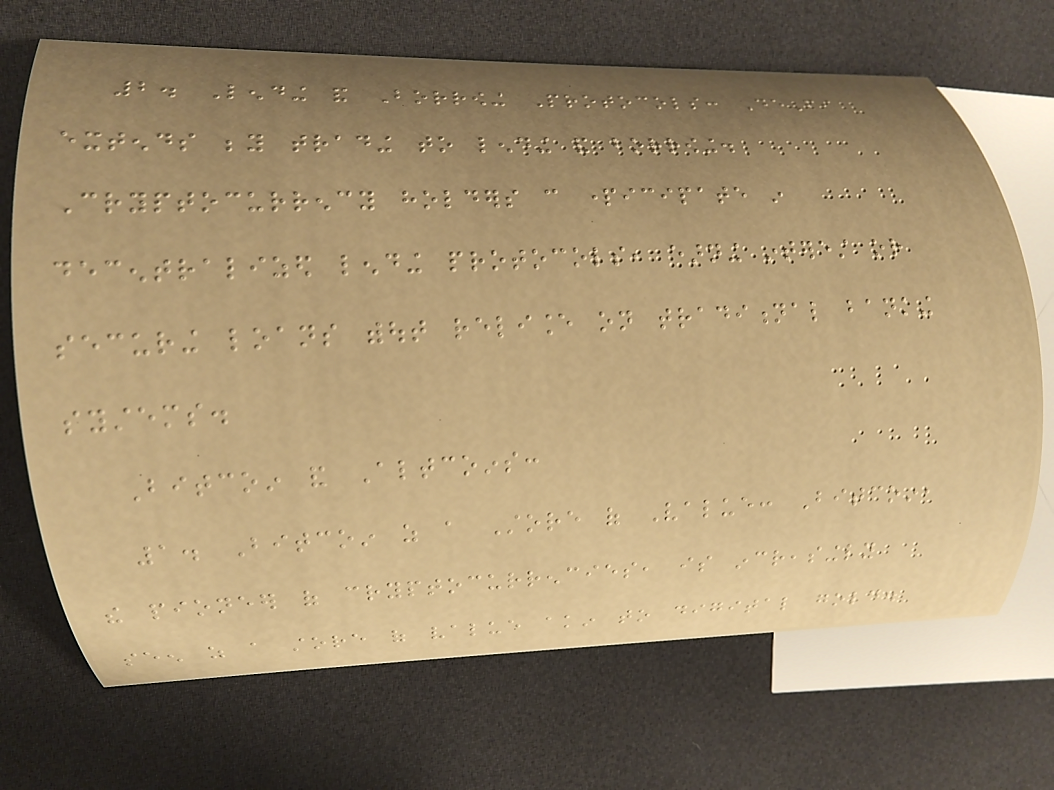2. Lending and Borrowing Protocols: DeFi
extends beyond trading to lending and borrowing.
Cryptocurrency holders can participate in
decentralized lending protocols, earning interest or
securing loans without reliance on traditional banking
systems.
Bitcoin and Altcoins:
1. Bitcoin as a Store of Value: Bitcoin,
the pioneer of cryptocurrencies, is increasingly
seen as a store of value akin to digital gold.
